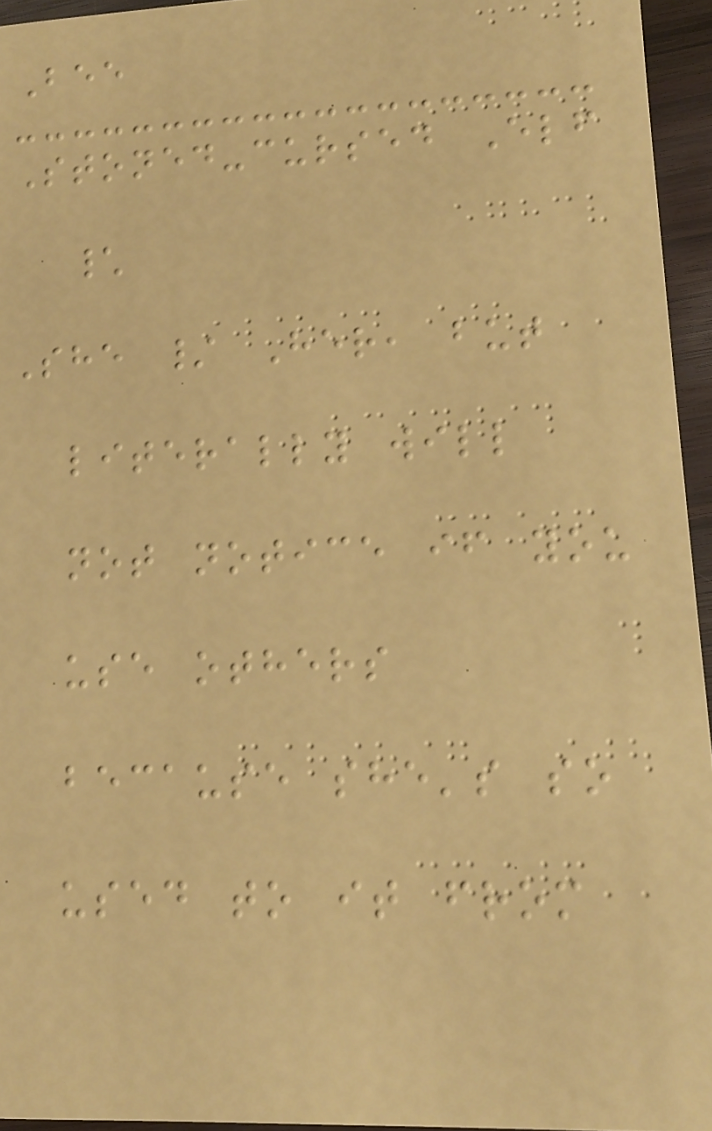Bee
Stoned-cursed Elf
\
She / Her, but
literally will
not notice if you
use others
because she's so
used to it from
